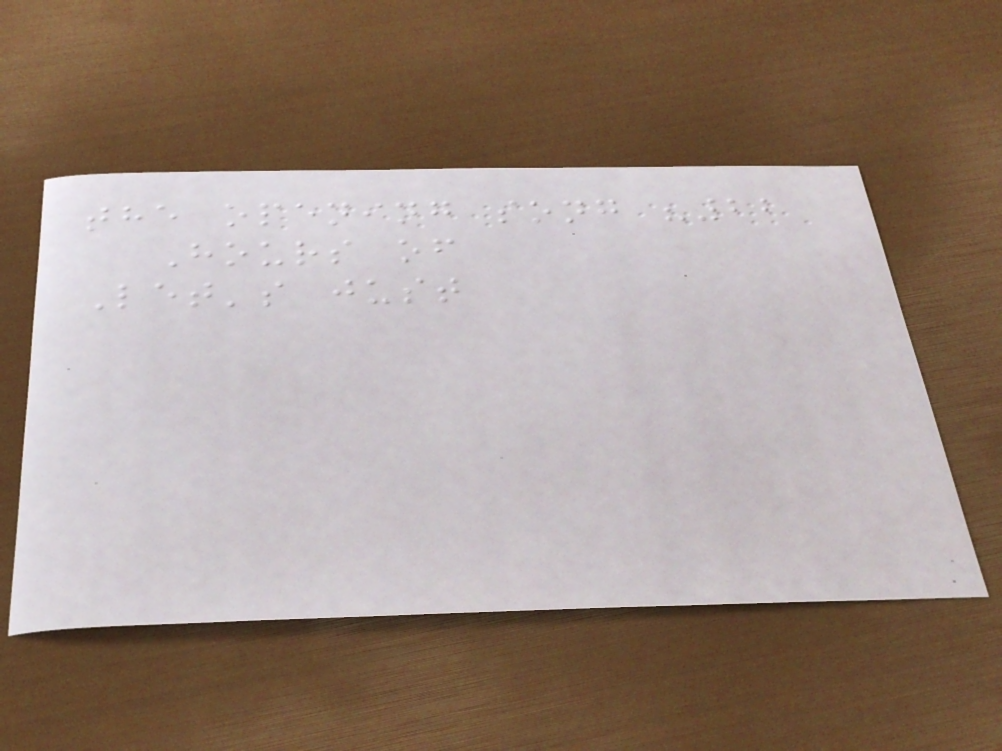the opening song "22
Hours of
Let's just
